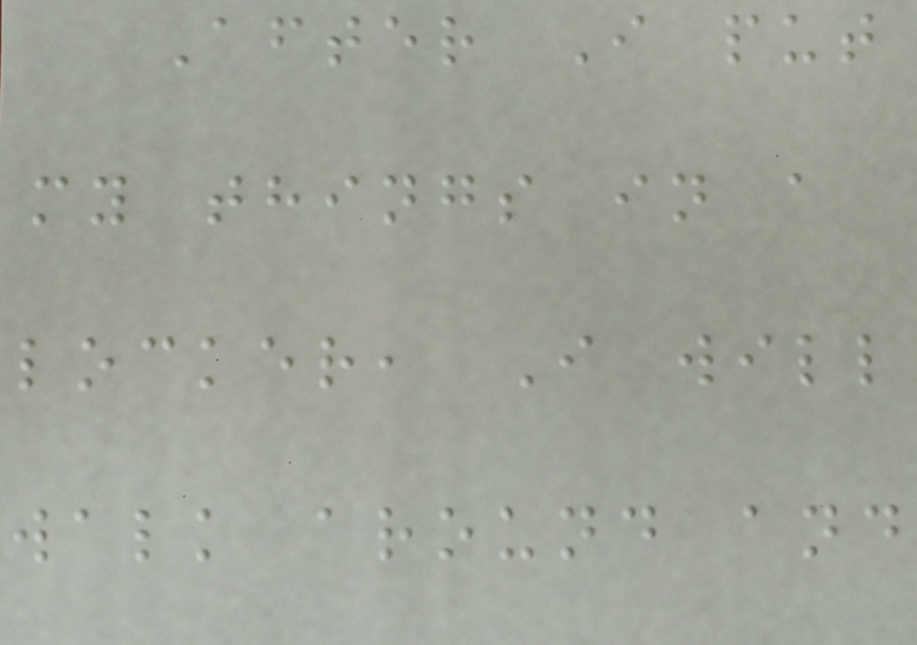After I put
my things in a
locker, I will
walk around and
